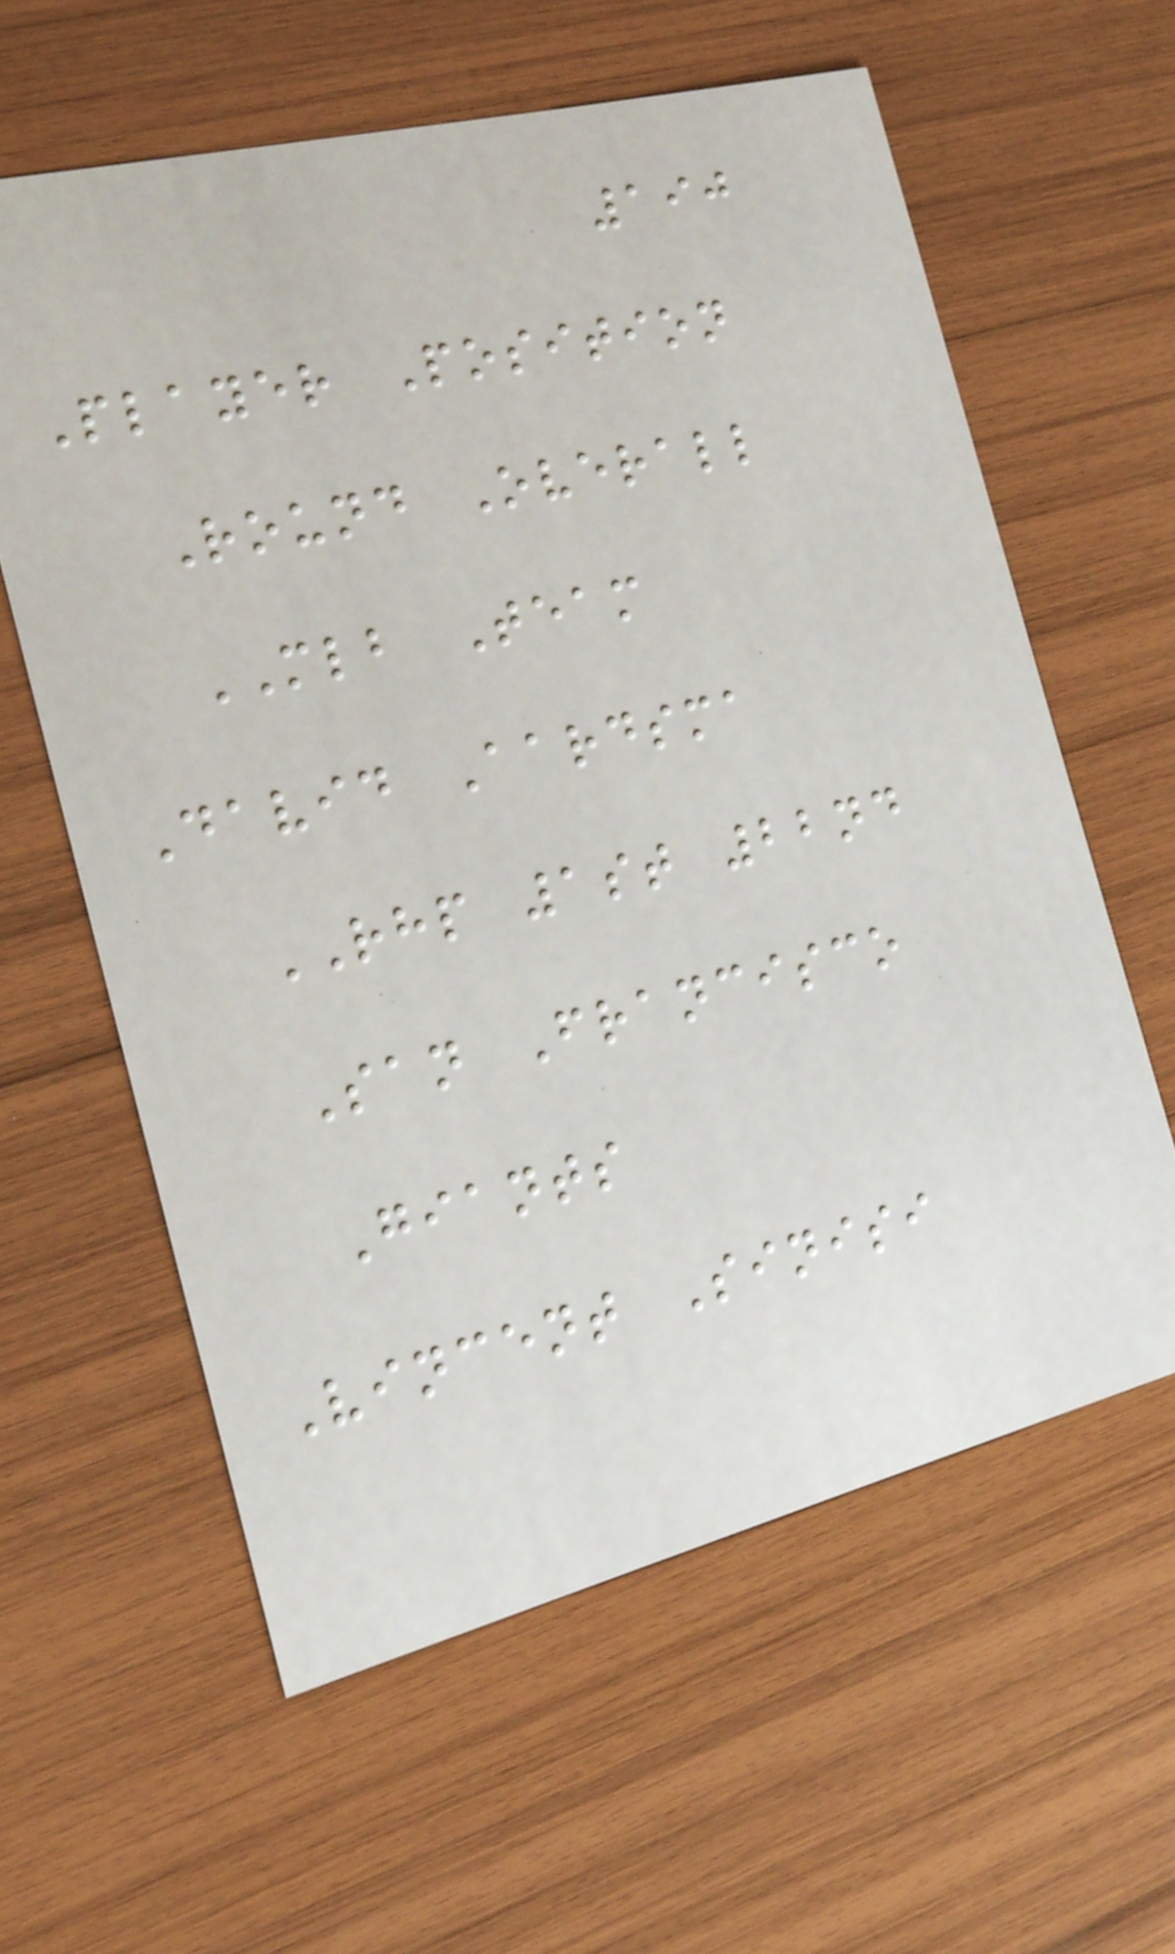190
Player Position
Round Overall
MLB Team
David Aardsma
RHP 1st 22nd
San Francisco
Giants
Vincent Sinisi
